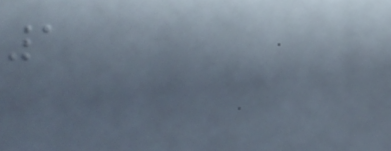1
